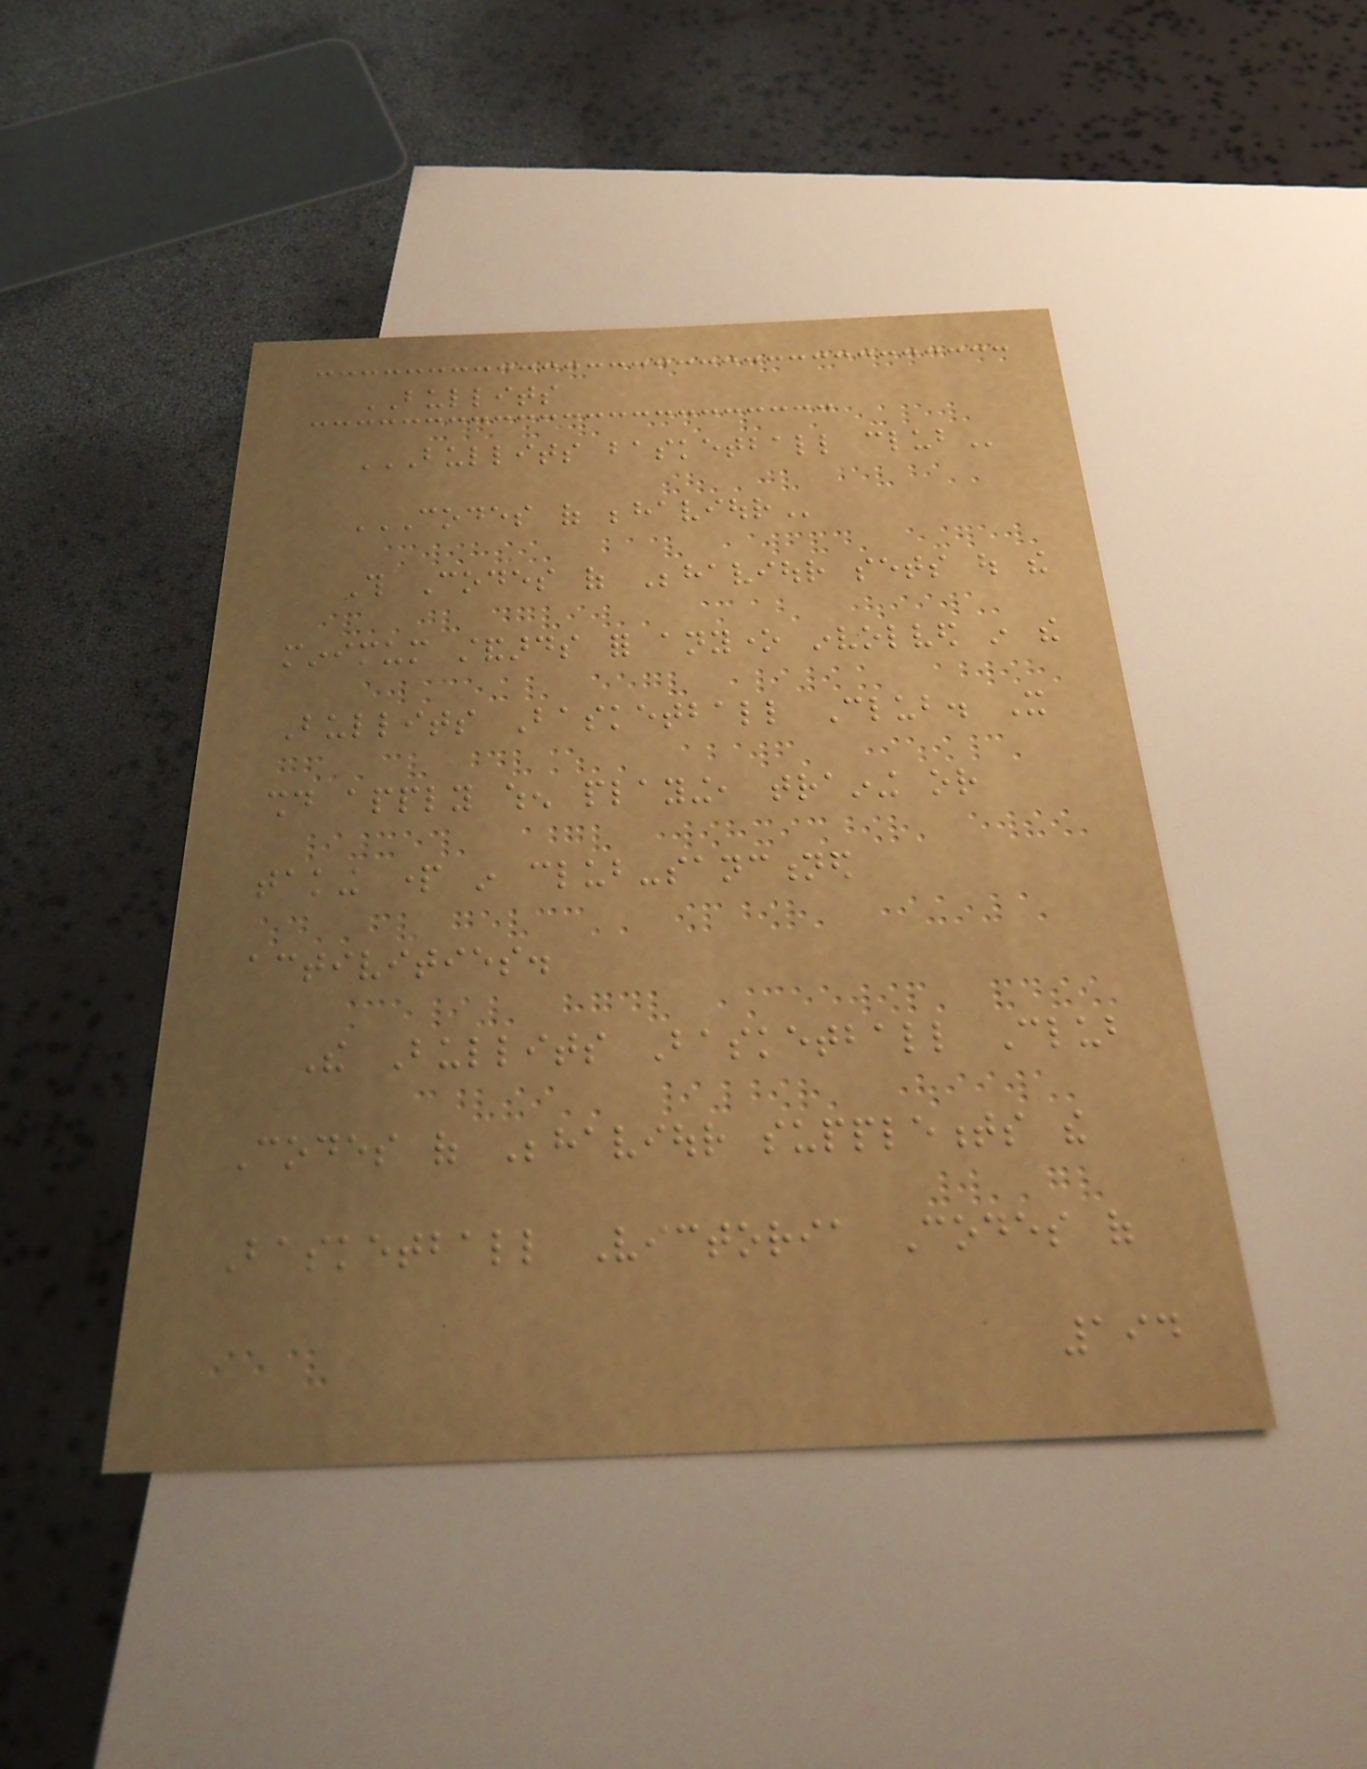BULLITS
BULLITS BASKETBALL CLUB
CODES OF BEHAVIOUR
This Codes of Behaviour sets out the
minimum standards for anyone involved in the
Bullits Basketball Club. It
should apply when playing, training or
taking part in club-sanctioned
activities.
The Bullits Basketball Club
Codes of Behaviour supplements the
Basketball Victoria Codes of
194
